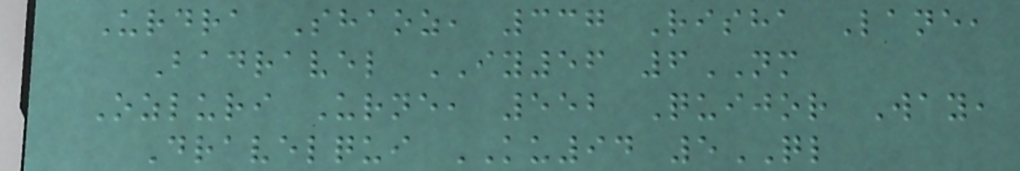Urdra Shaoz, 337 Risha Lane,
Badravel IY56 6NM
Ozluri Urne, 552 Quijor Way,
Dravelqui KU94 5QL
